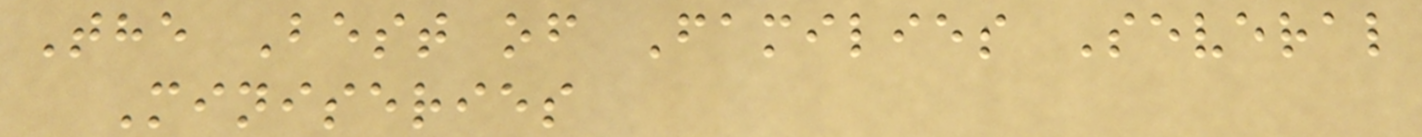The Best of Families Several
Miniseries
